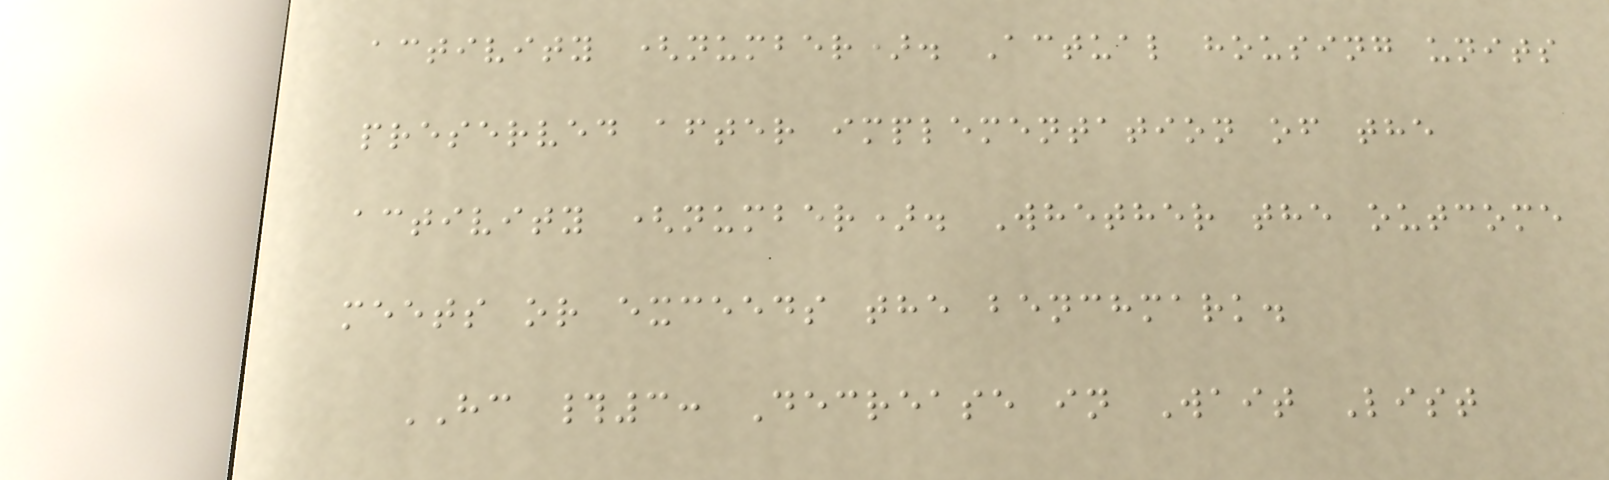activity (number). Actual housing units
preserved after implementation of the
activity (number). Whether the outcome
meets or exceeds the benchmark.
HC #3: Decrease in Wait List
